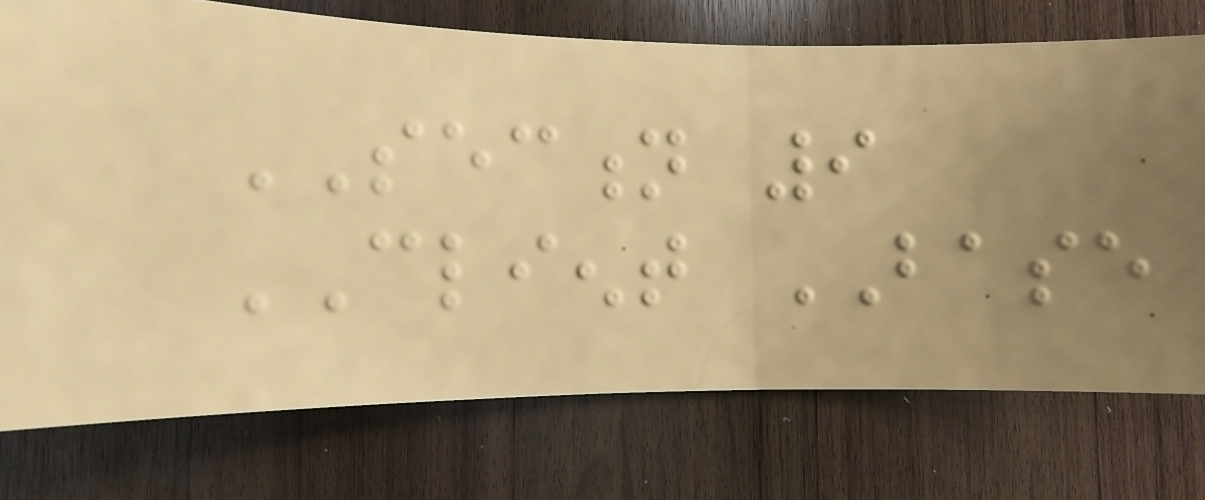SECTION 9
CLIENT BASE
